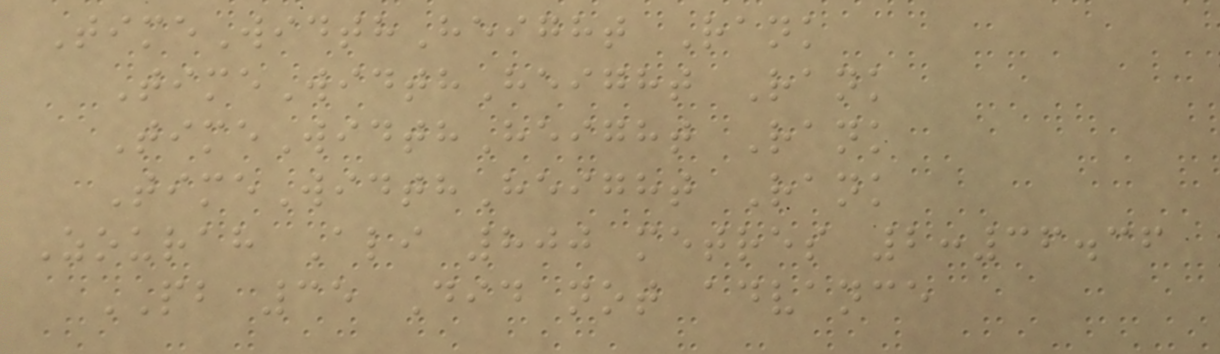TimeWidthHeight Rank
TimeWidthHeight Rank
TimeWidthHeight Rank
TimeWidthHeight Rank
Zourah Ali 800 metres 2:36.36
PB 35 Did not advance
